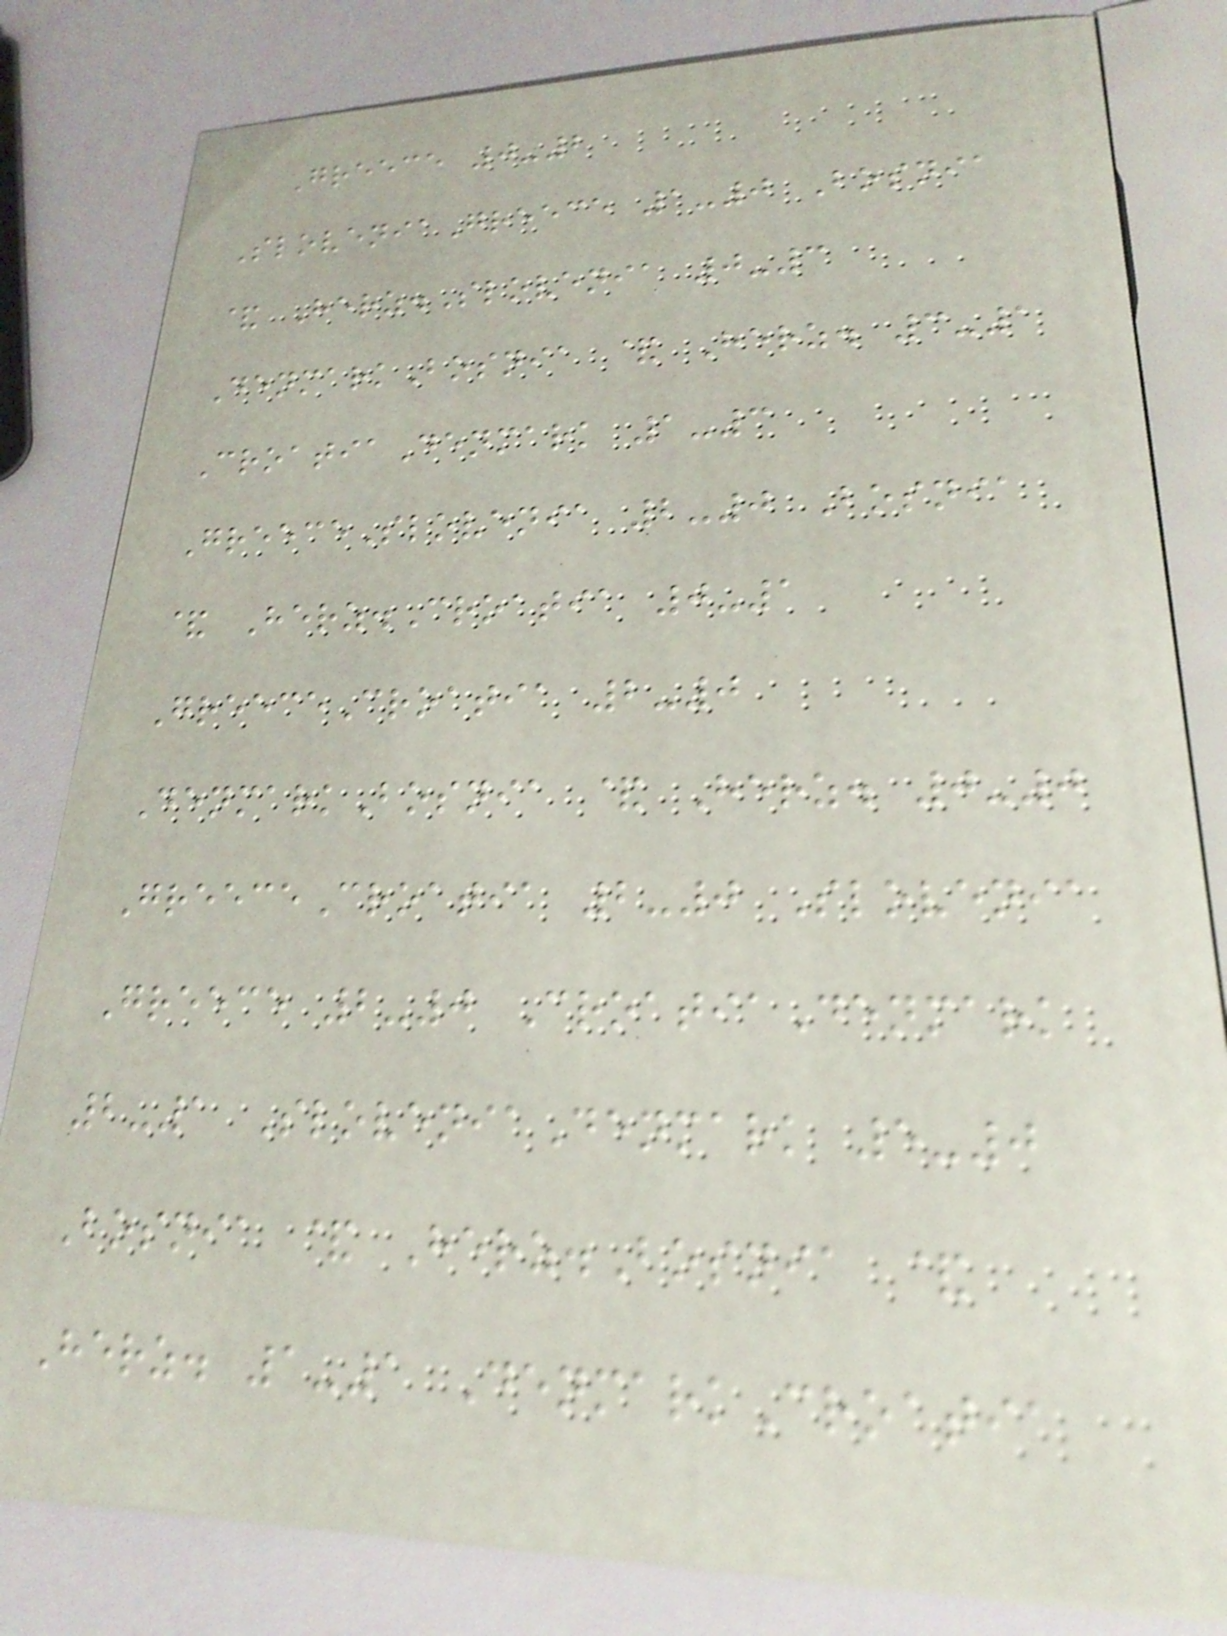Greece 0-2
SloveniaGreece 1-0 Bosnia
& Herz.Slovenia 0-3
DenmarkBosnia & Herz. 3-1
CroatiaDenmark 1-3
GreeceSlovenia 2-0 Bosnia
& Herz.Croatia 0-1
GreeceCroatia 2-0
DenmarkBosnia & Herz. 0-0
GreeceCroatia 2-0 Slovenia
Greece 2-0 CroatiaDenmark
2-1 SloveniaDenmark 5-0
Bosnia & Herz.Bosnia &
Herz. 1-1 DenmarkCroatia
